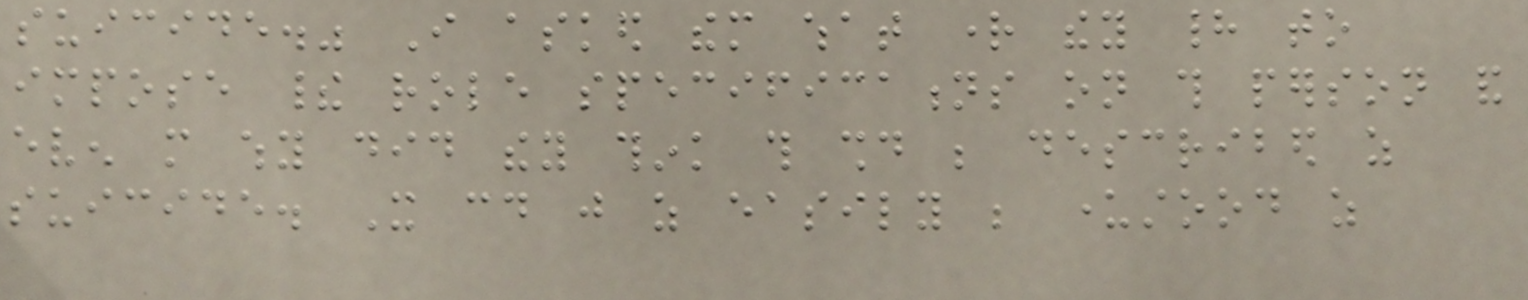suicide." I asked them what right they had to
impose their role specifications on this person and
even more why did they think this should be described as
suicide. It could just as easily be understood as
